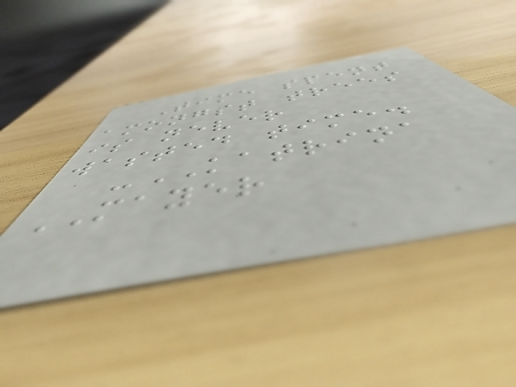Time spent
amongst trees
is never
wasted time.
-KATRINA
MAYER
